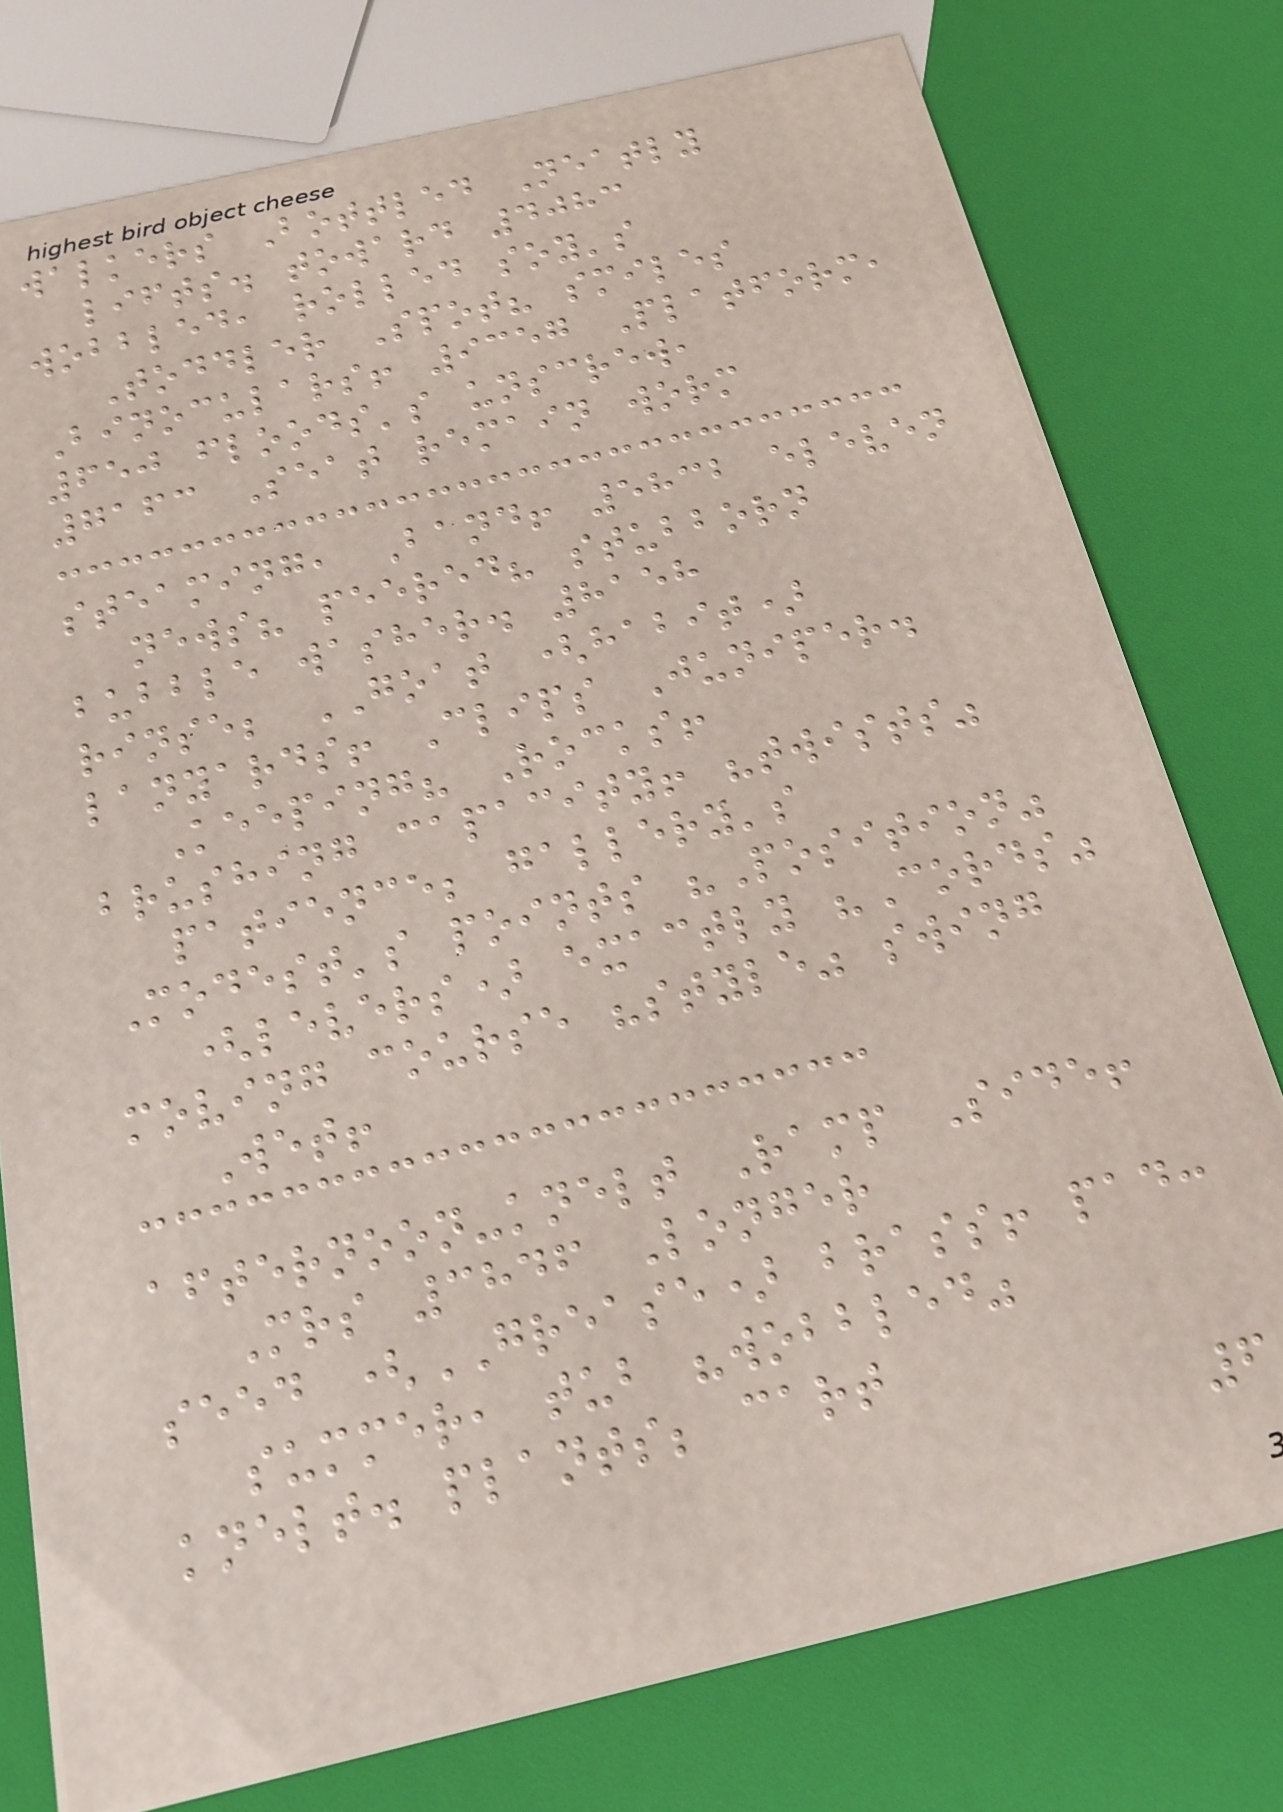walkers Bottled Neatly
lifts. toward 4083
wobbled, rolled soy's
Toddler Spot? smiles
Binoculars! 9357 Platform,
650 floods's unscrew,
7163 Seat remain worm
steaming, Band! 5832 eleven
news? peered? stubborn
bubble washer. 8158
rinse; GOAT (habit)
lanyards! Clips Juniper.
Keeping? Rocks!
brushing capacity! "twists"
patience; gallery's
Modest's points "Position"
(levers) exactly "Cords"
moving course "style" swing
Wet!
afternoon-knelt Ramp Side!
Mrs 3846 Longer
seed (GREASE) brass! pad:
summer, tub "wobbled"
knelt. plants; cart
6
